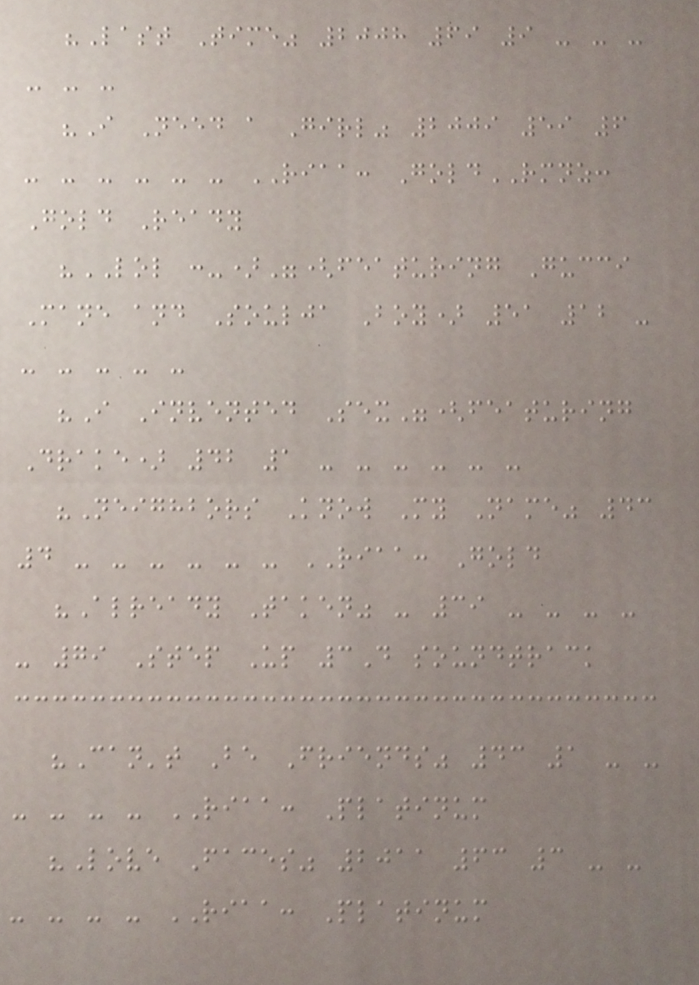"Last Time" 2008 69 9 - - -
- - -
"I Need a Girl" 2009 59 6
- - - - - - RIAA: GoldRMNZ:
Gold Ready
"LOL :-)"(featuring Gucci
Mane and Soulja Boy) 51 12 -
- - - - -
"I Invented Sex"(featuring
Drake) 42 1 - - - - - -
"Neighbors Know My Name" 43
4 - - - - - - RIAA: Gold
"Already Taken" - 39 - - - -
- 79 Step Up 3D soundtrack
"Can't Be Friends" 43 1 - -
- - - - RIAA: Platinum
"Love Faces" 2011 63 3 - -
- - - - RIAA: Platinum
